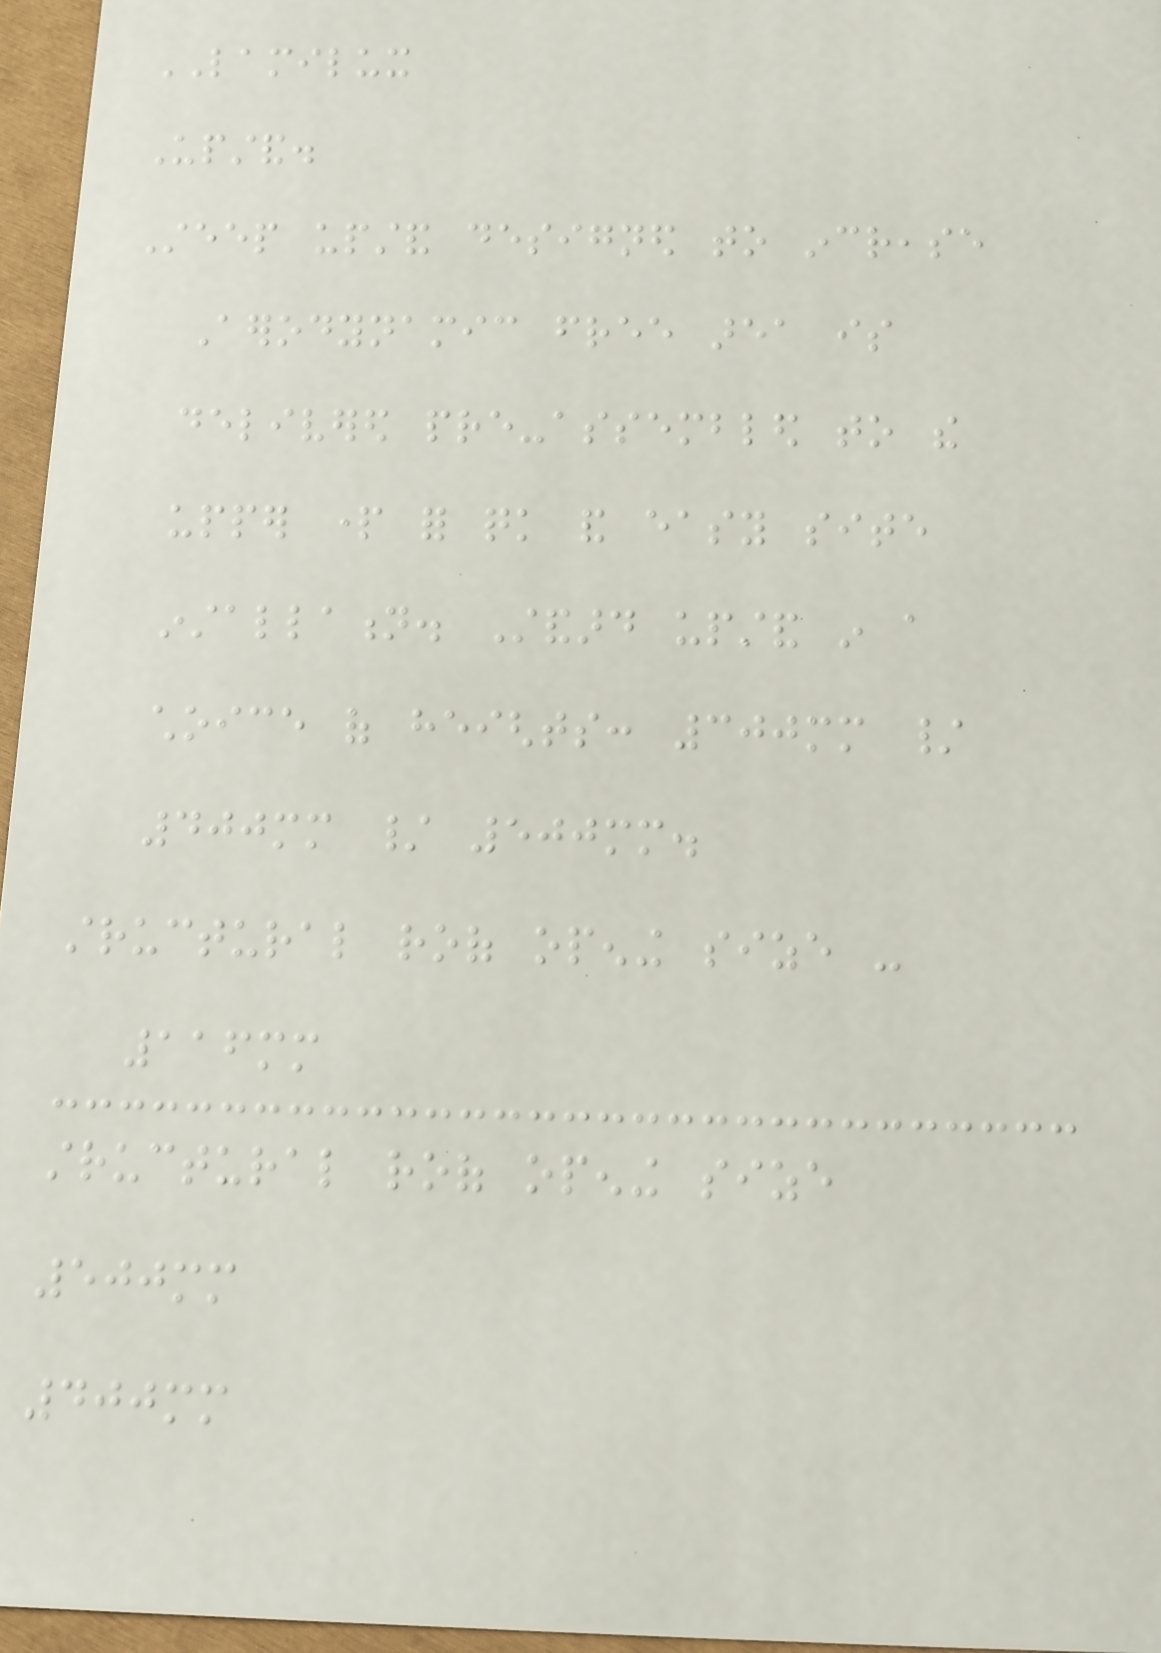LAMILUX
Upstand.
Steep upstand designed to increase
Aerodynamic free area is
delivered pre-assembled to the
upper part for quick and easy site
installation. Standard upstand in a
choice of heights: 300mm /
400mm / 500mm.
structural roof opening size -
116mm
structural roof opening size
500mm
400mm
